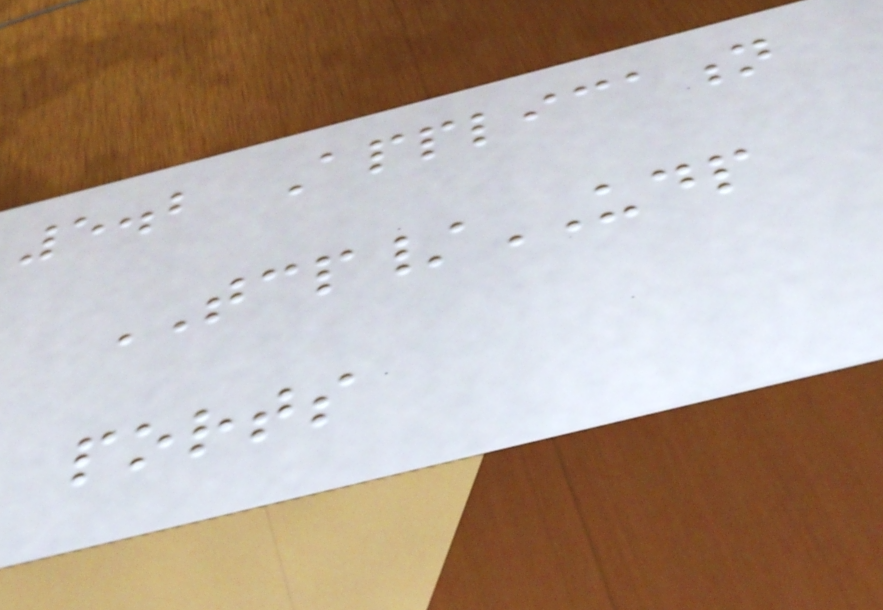5.2 Application
TCP/UDP
ports
